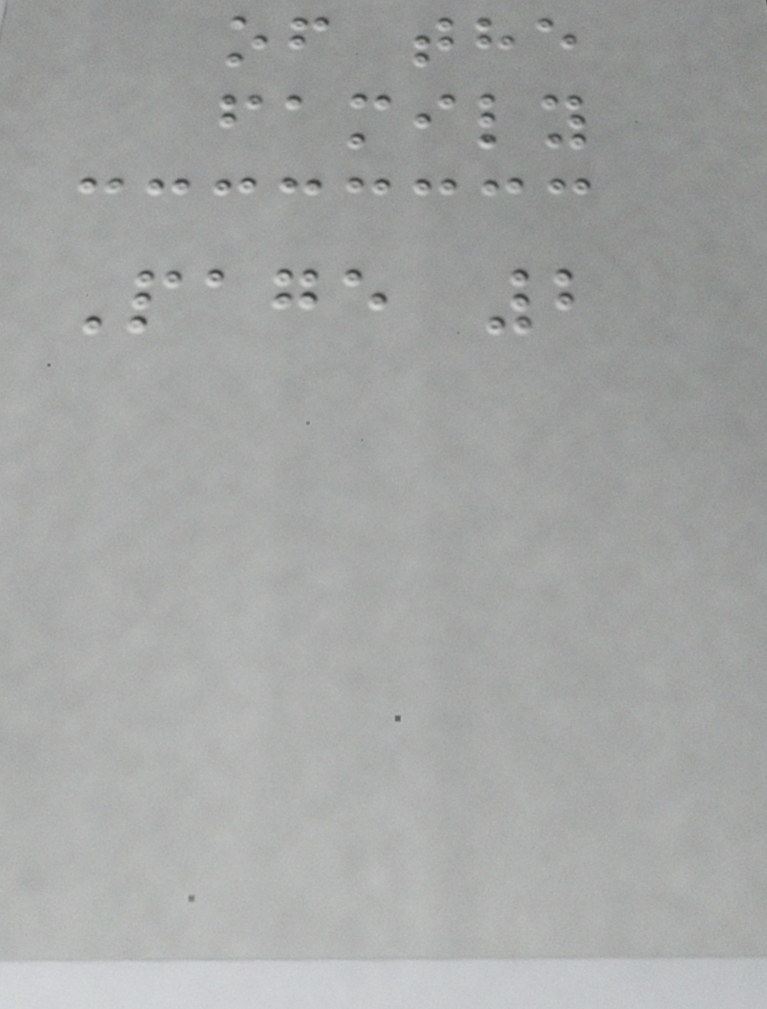of the
family
Page 2
